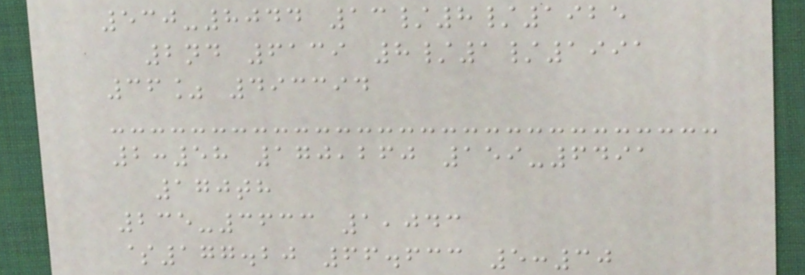530-8044 13/8/1925
2nd 6139 8/1/1991
36% 493394
2:58 170,260 159-6491
170th
235-3633 1,043
$177.20 66.633 5:30
